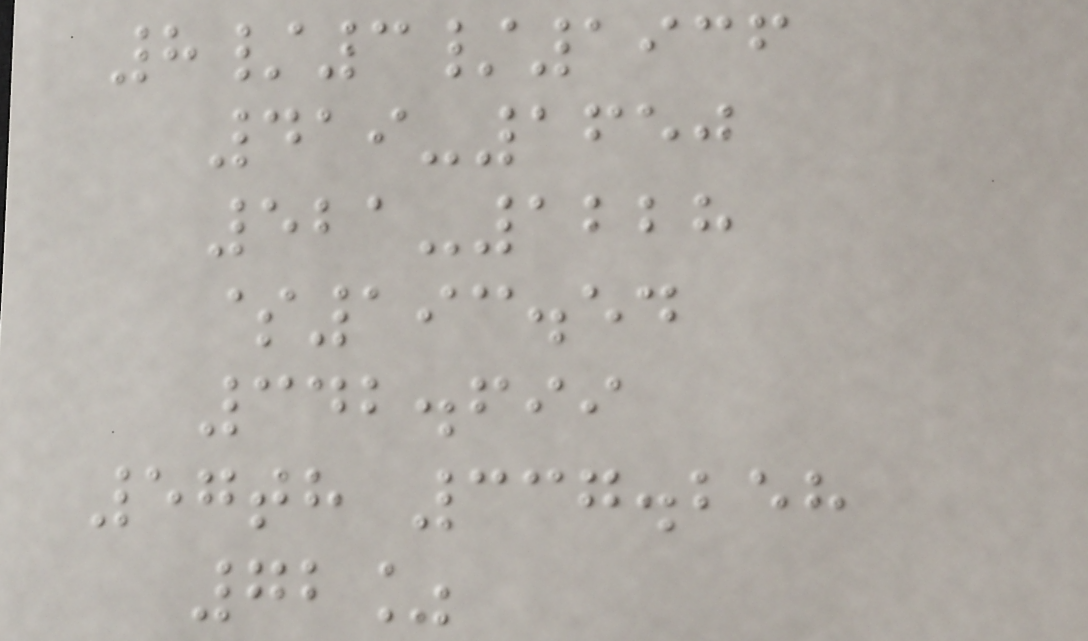8/3/1936
419-1650
521-1228
$193.54
342.699
57th 337.258
72%
